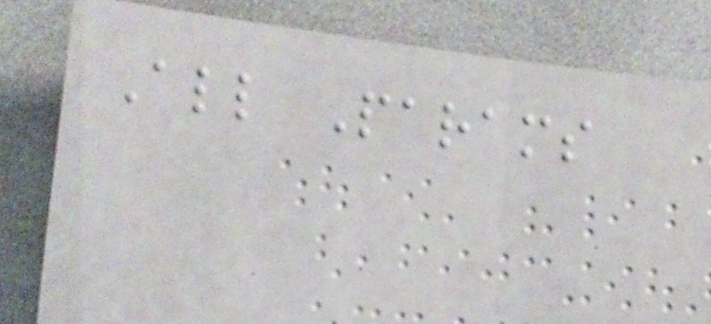All Params
